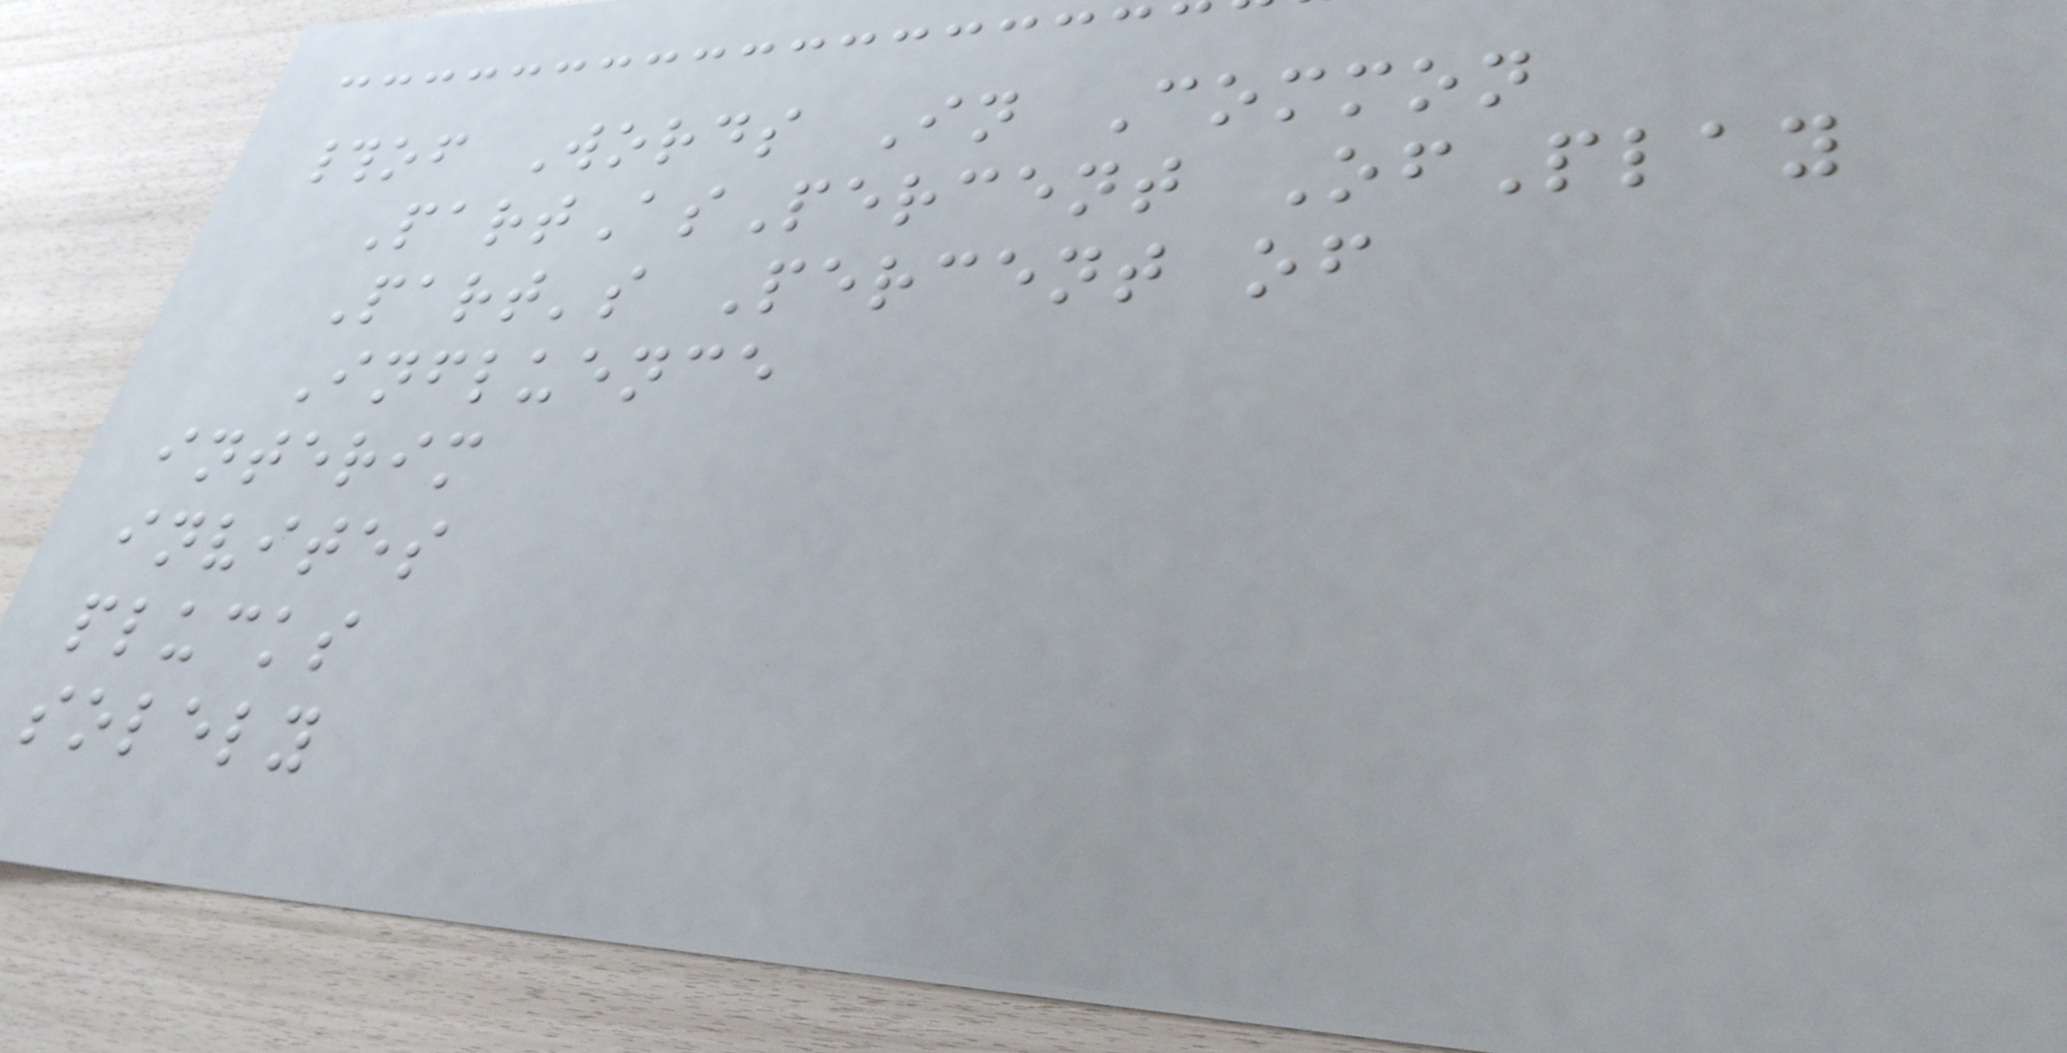#of Words In Common
PartAsPercent OfPlay
Part's Percent of
Influence
interim
invites
plucks
solely
